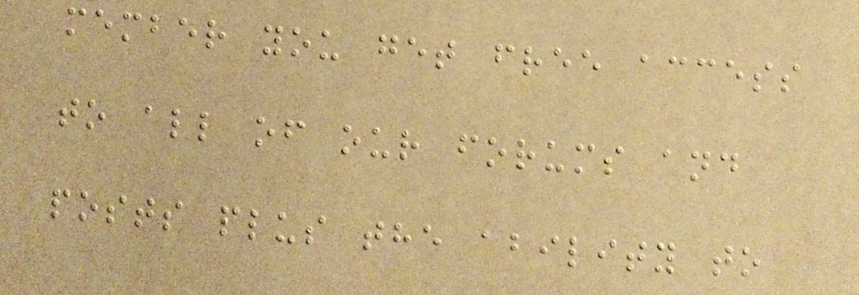member you get free access
to all of our forums and
posts plus the ability to
